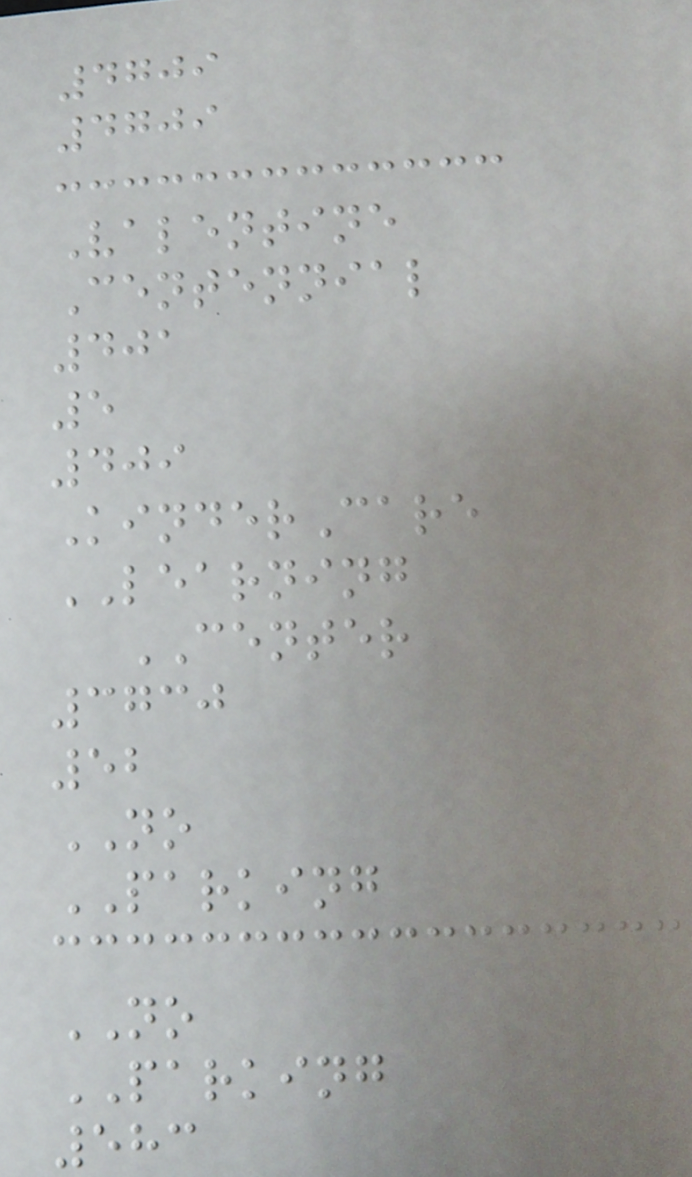4709
4709
Valentine
Centennial
401
5
409
KinderCare
LEARNING
CENTER
3730
52
NO
PARKING
NO
PARKING
583
